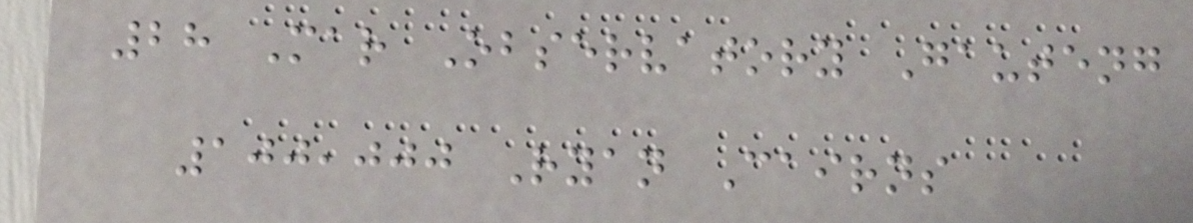28 Mar Observatory Gauteng
100,000 Ryan Cairns
